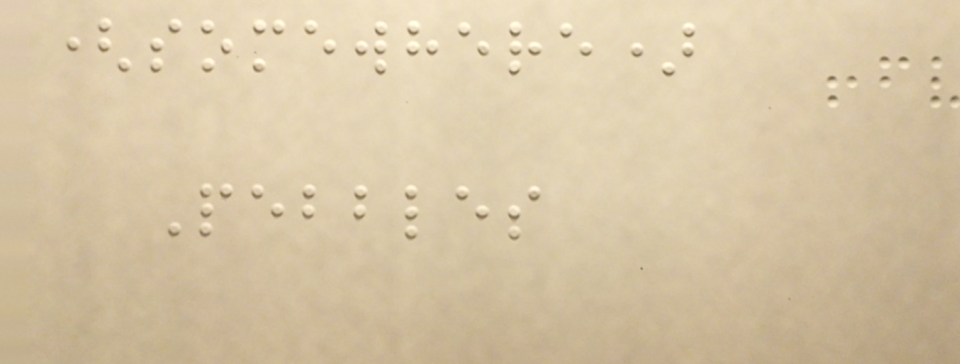(somewhere)
Pebbles
